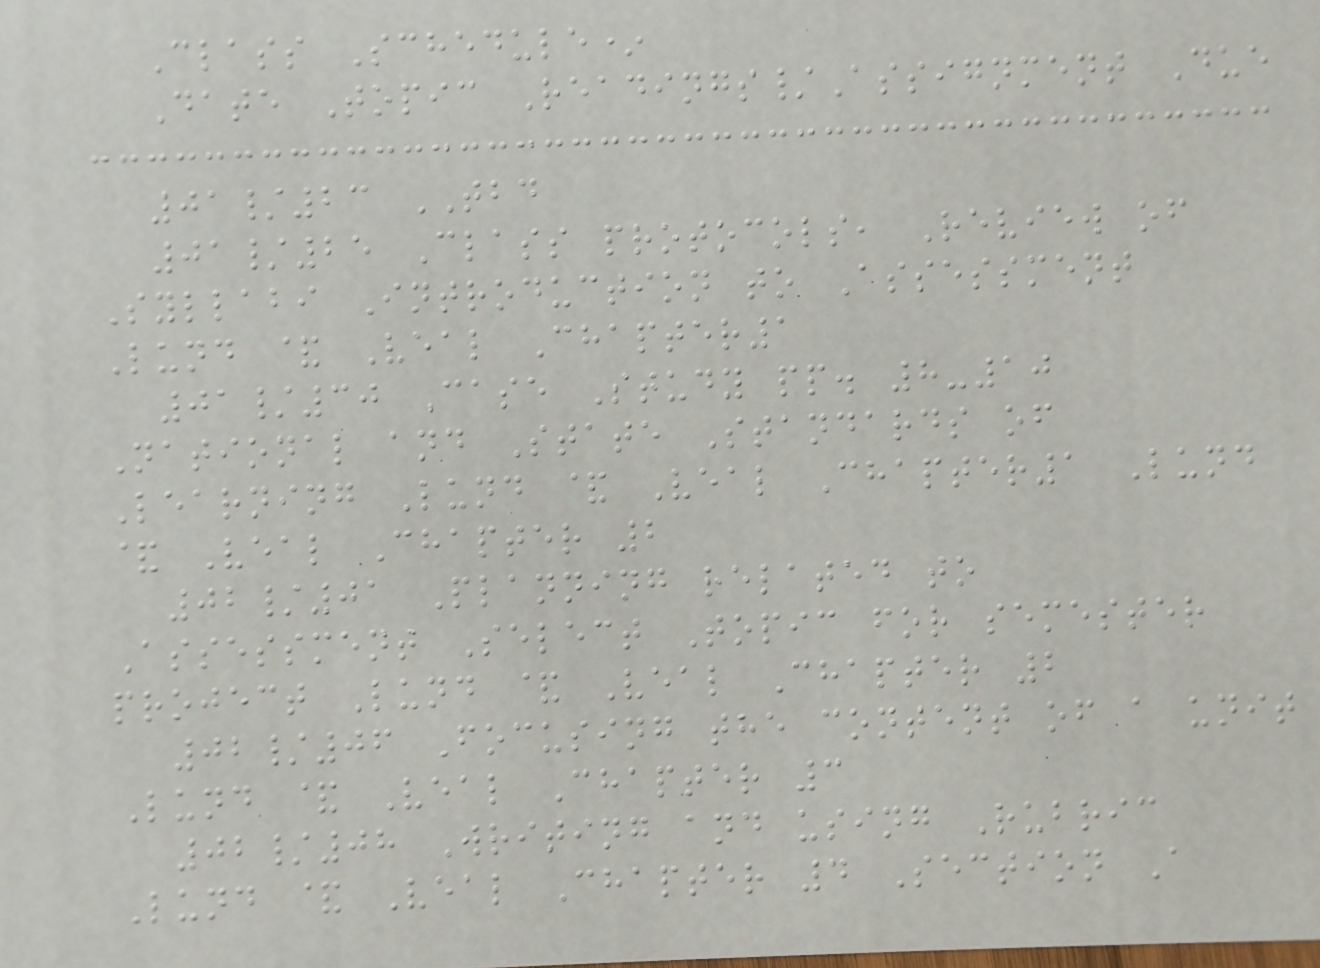Class Schedule*
Date Topic Readings/Assignment Due
01/23 TBD
01/25 Class protocols, Review of
Syllabi Introduction to Assessment
Lund & Veal Chapter1
01/30 Case Study pp. 8-10
National and State Standards of
Learning Lund & Veal Chapter1 Lund
& Veal Chapter 2
02/01 Planning related to
Assessment Select Topic for semester
project Lund & Veal Chapter 2
02/06 Focusing the content of a unit
Lund & Veal Chapter 3
02/08 Writing and using Rubric
Lund & Veal Chapter 4 Section A
